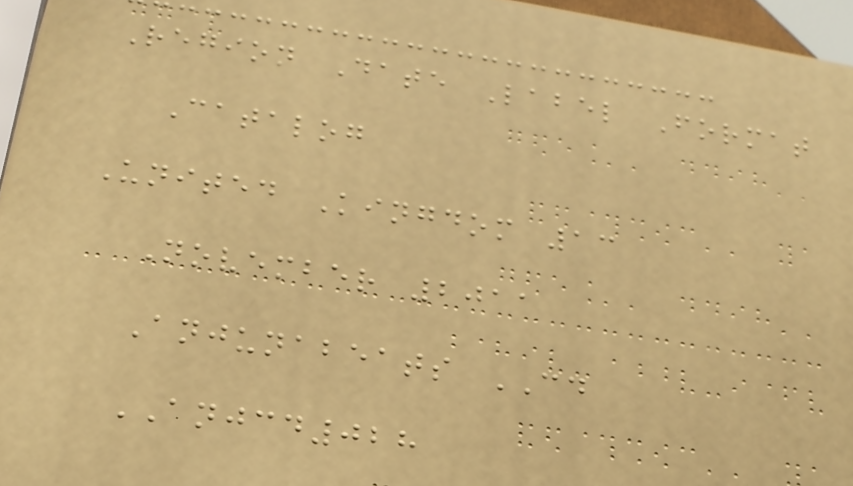Region Date Label Format
Catalog
United Kingdom 13
November 2011
Anjunabeats CD
ANJCD028
